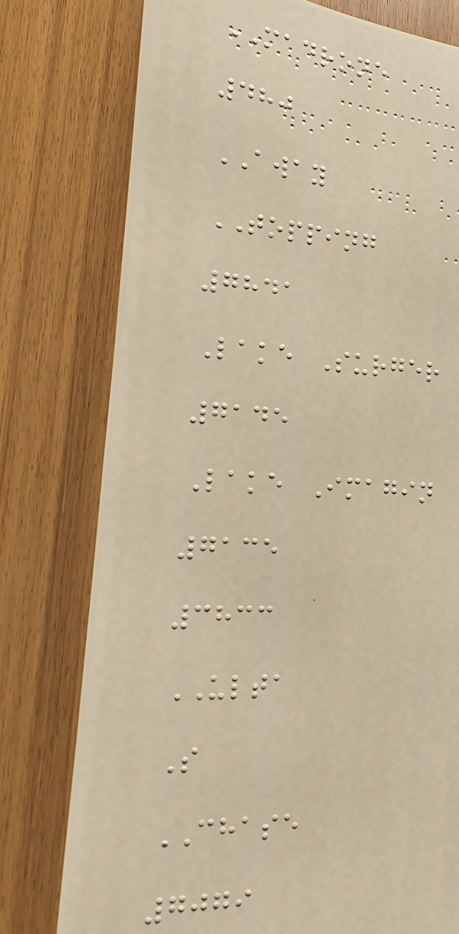MADRONE
480
AWAY
TOPPING
7841
Lake Surger
7145
Lake Imagin
7135
3833
ULTA
S
CHASE
7079
